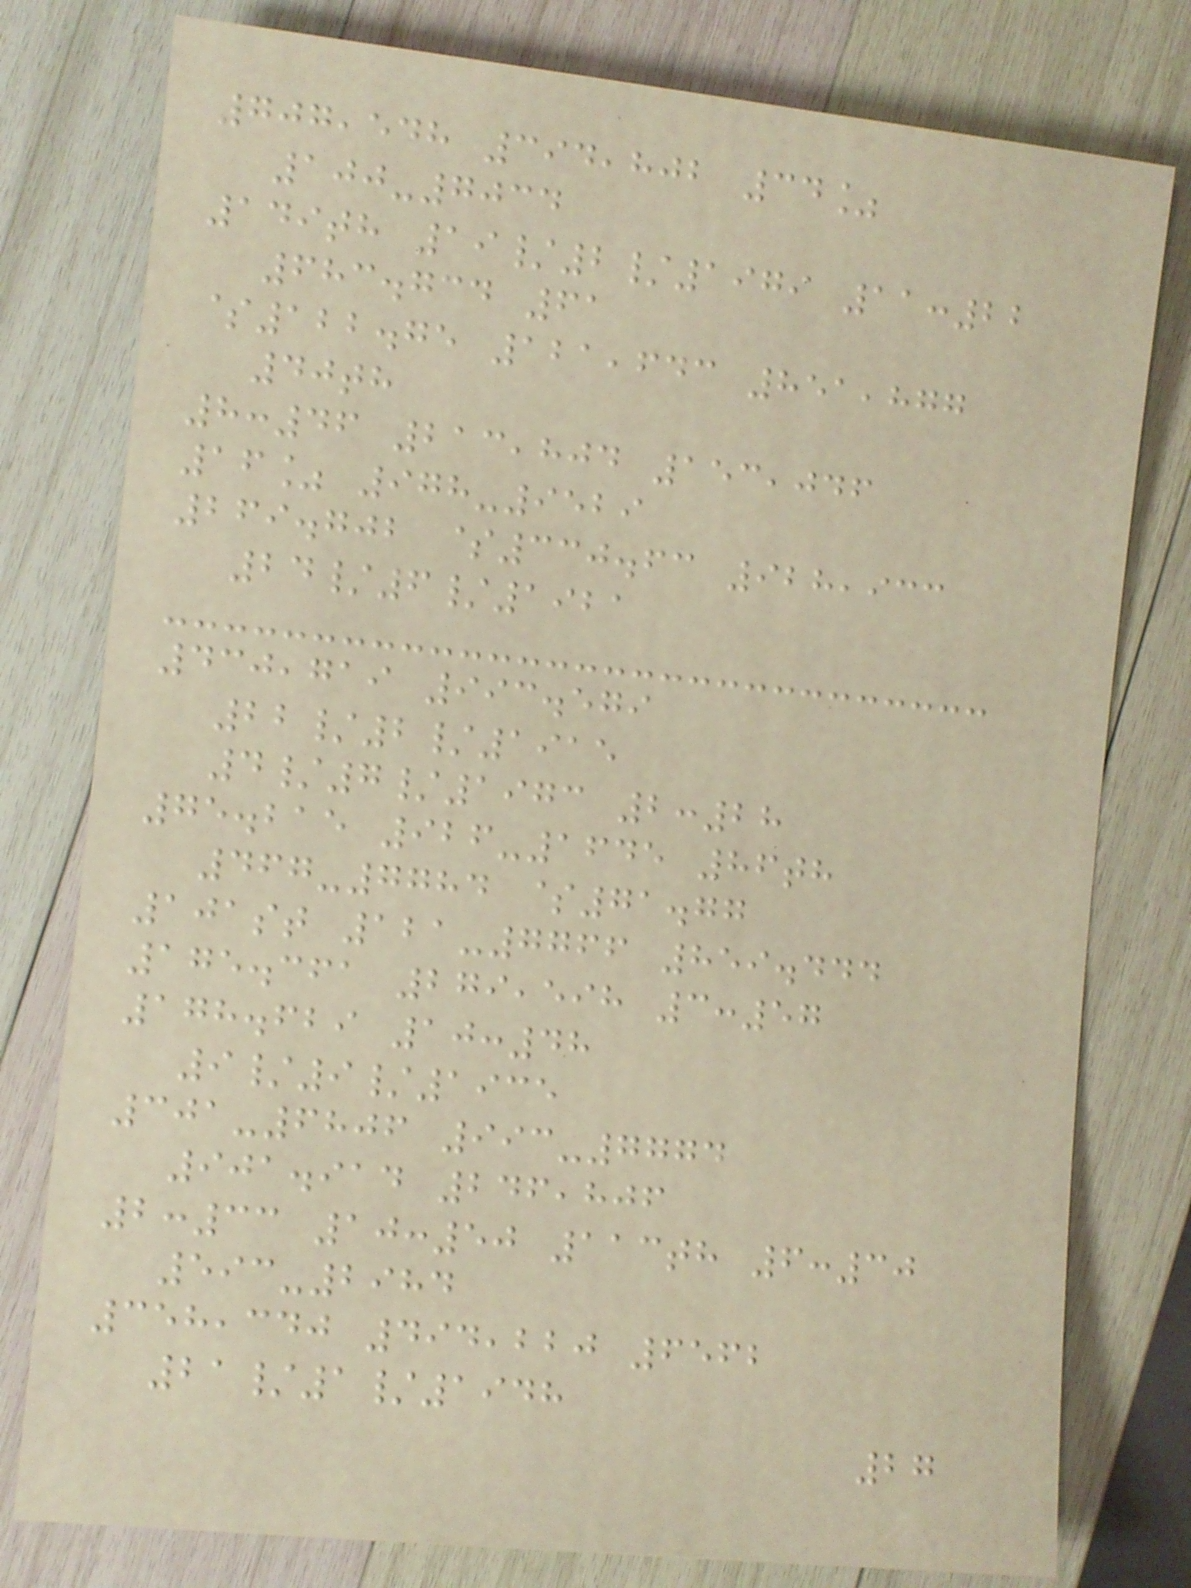707,548 394,802 34%
100-7034
149th 19/2/1979 11:22
683.734 61
$122.75 121,643 851,877
40th
8:46 213,804 153,046
16% 978-9529
269.702 $330.63 928,933
24/6/1921
430,719 993.579
22/2/1915
4/7/1973 2:28
75.215 926-1645 86th
467-7784 $71.77
101st 121-7766 859.444
175.361 279,598 3:57
178.629 10:48
9/9/1935
301-6806 993-7774
901.914 246,806
2:33 10:50 113th 6:30
593-2984
358,340 494,220 6562
21/1/1948
27
